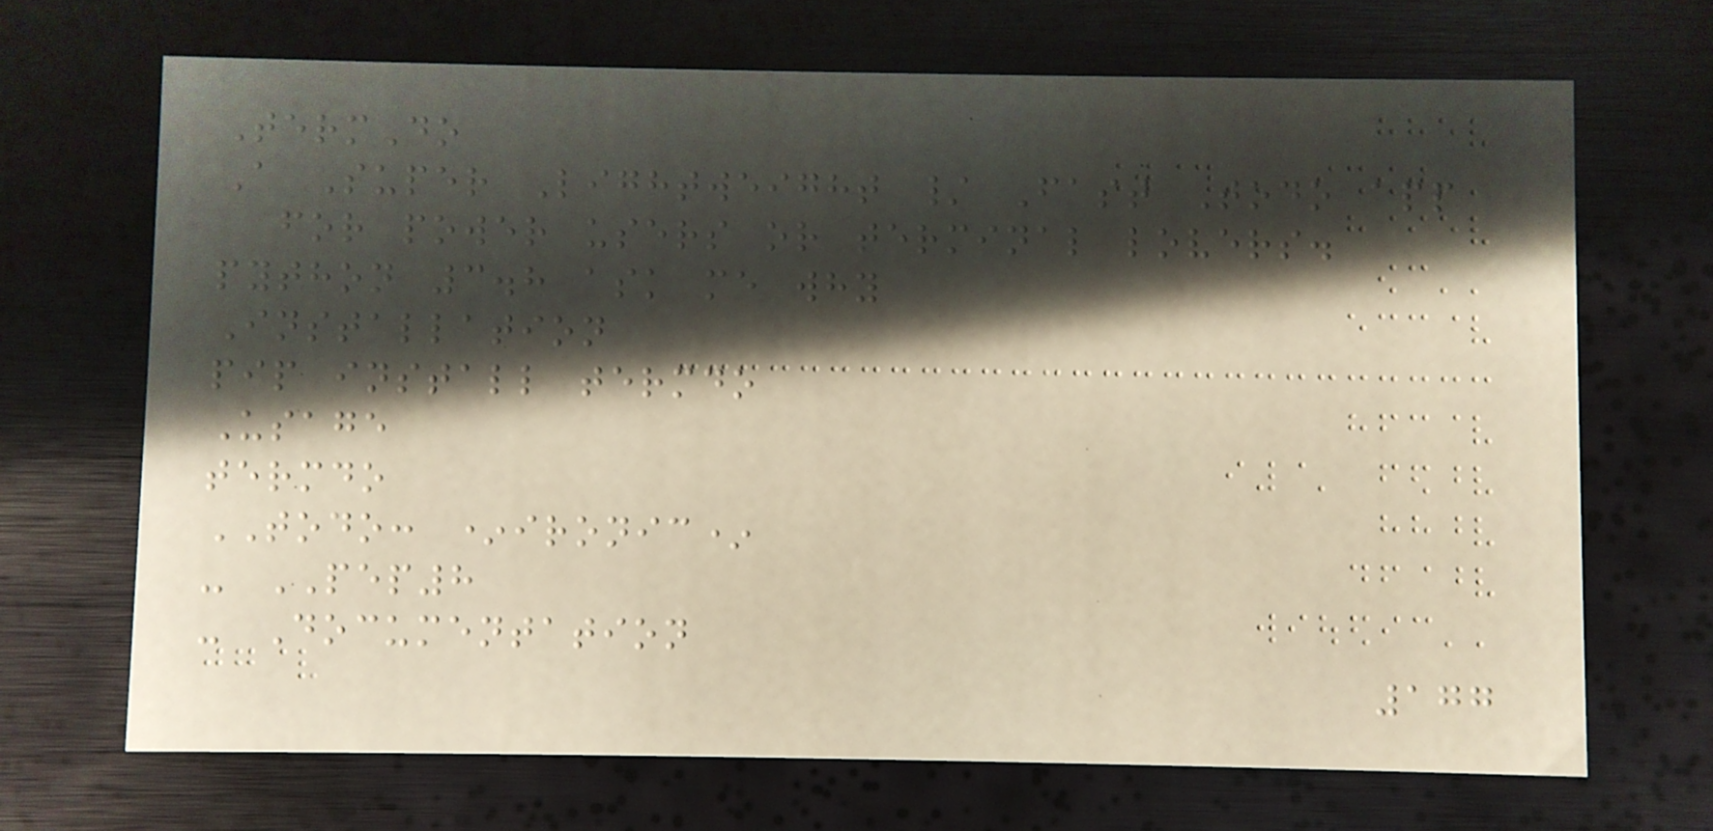TermDo
A Super Lightweight / Fast Todo app
for power users or terminal lovers.
python 3.8 ask me why
Installation
pip install termdo
Usage
termdo
TODO: *ironic*
- PEP8
- Documentation
177
